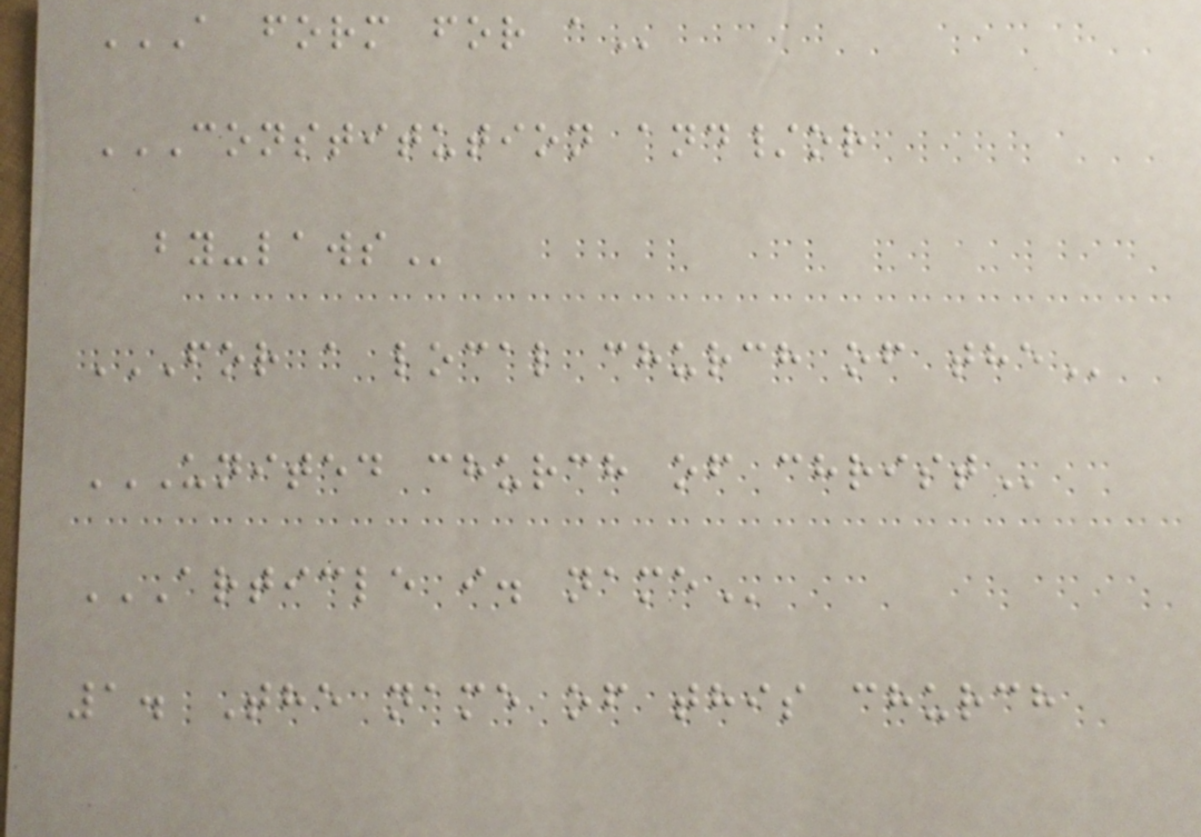A FORM FOR A
CONSTITUTION AND/OR
BY-LAWS
FOR A LOCAL CHURCH OF THE
UNITED CHURCH OF CHRIST
ARTICLE I. NAME
1. The name of this church
